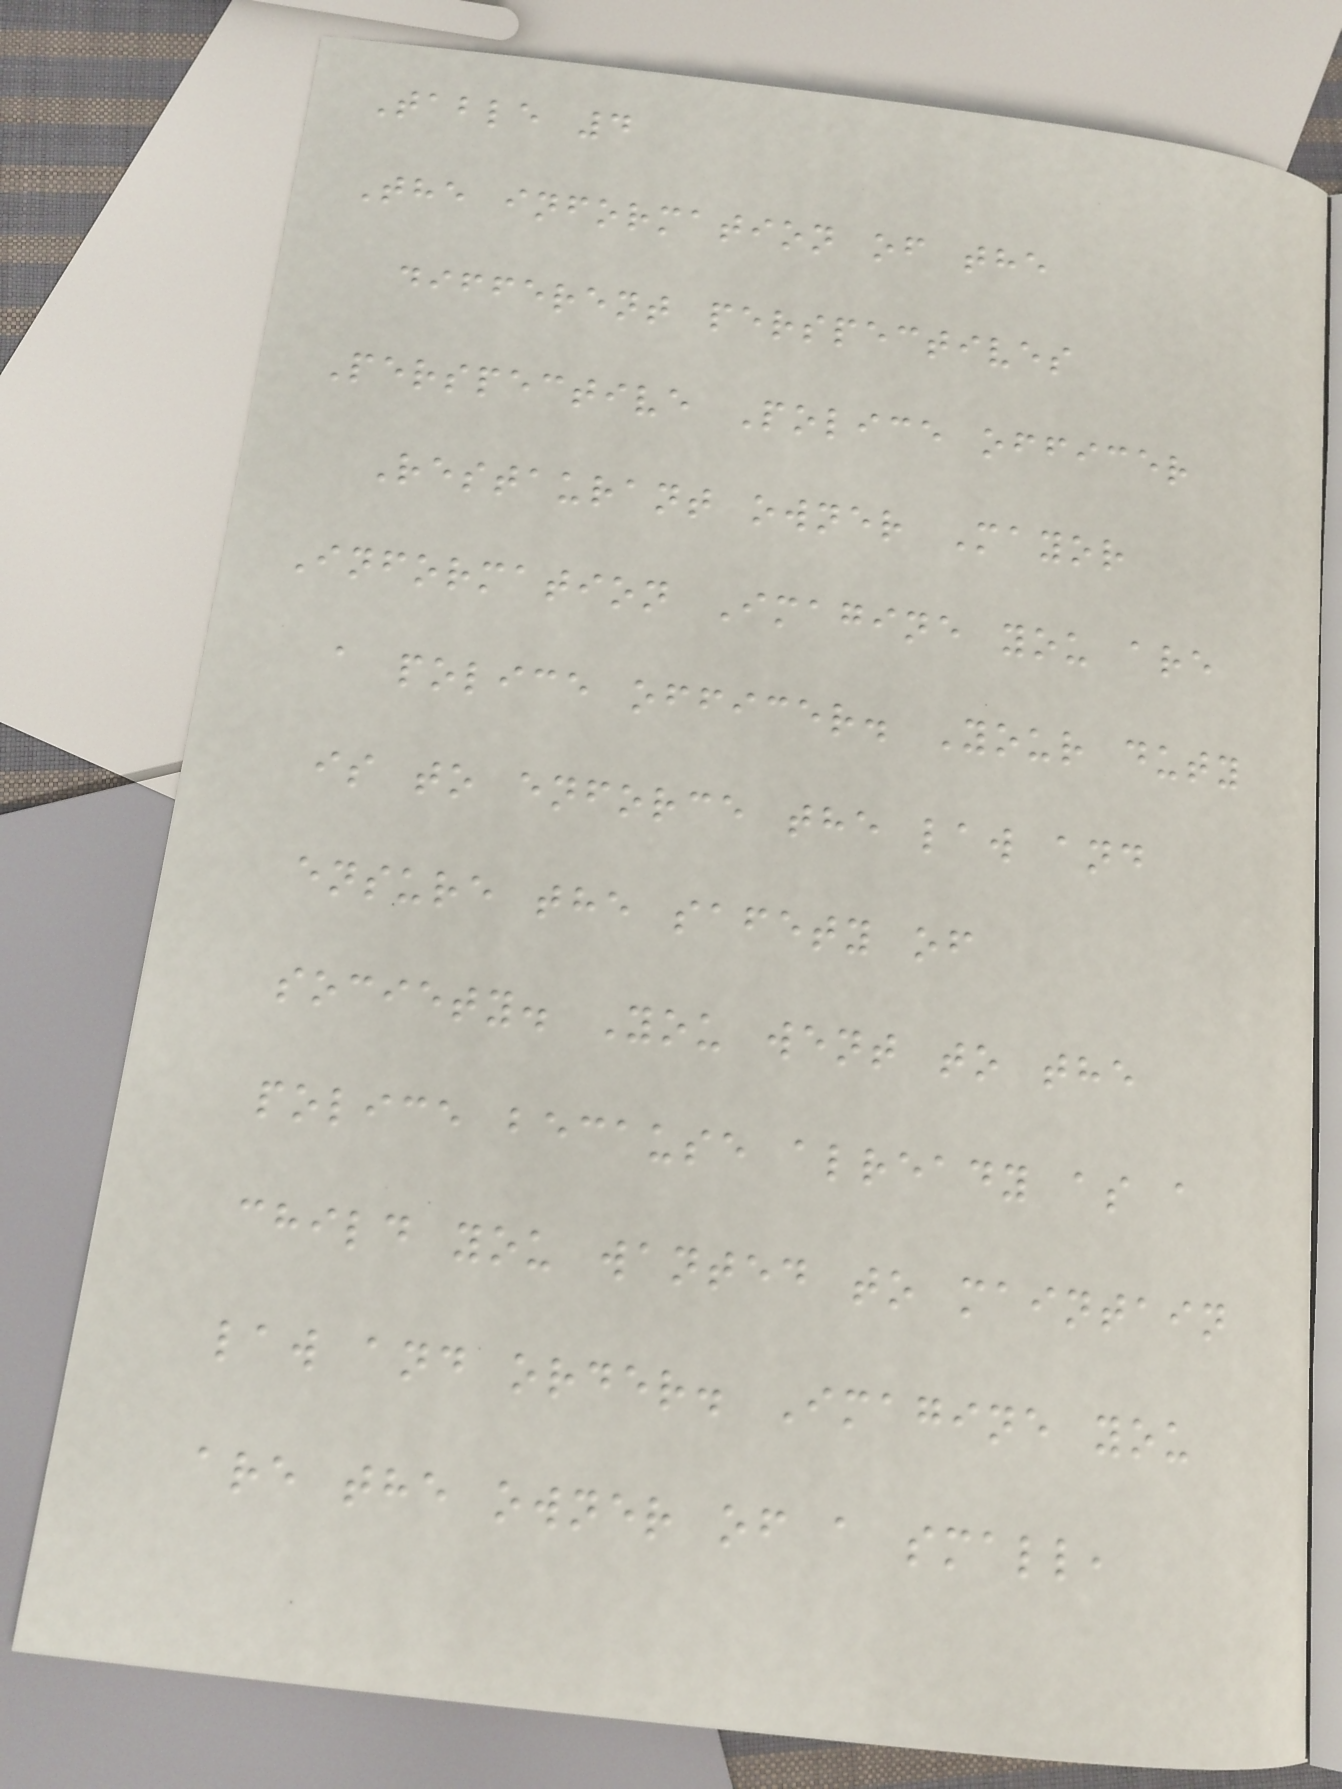Table 4
The information of the
different perspectives
Perspective Police officer
Restaurant owner Mayor
Information Imagine you are
a police officer. Your duty
is to enforce the law and
ensure the safety of
society. You went to the
police because already as a
child you wanted to maintain
law and order. Imagine you
are the owner of a small,
